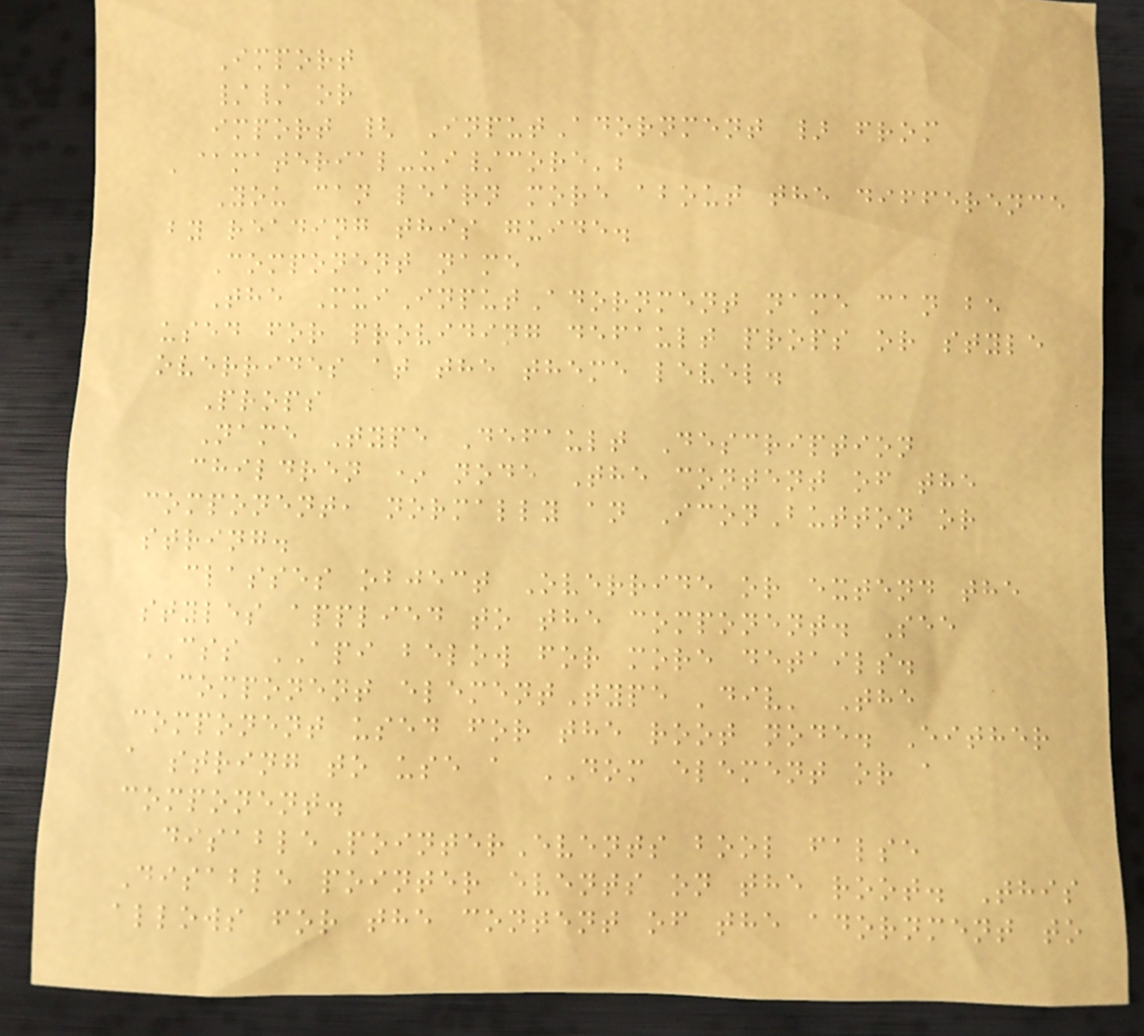Import
// or
import { InputAdornment } from
'@material-ui/core';
You can learn more about the difference
by reading this guide.
Component name
The MuiInputAdornment name can be
used for providing default props or style
overrides at the theme level.
Props
Name Type Default Description
children * node The content of the
component, normally an IconButton or
string.
classes object Override or extend the
styles applied to the component. See
CSS API below for more details.
component elementType 'div' The
component used for the root node. Either
a string to use a DOM element or a
component.
disablePointerEvents bool false
Disable pointer events on the root. This
allows for the content of the adornment to
